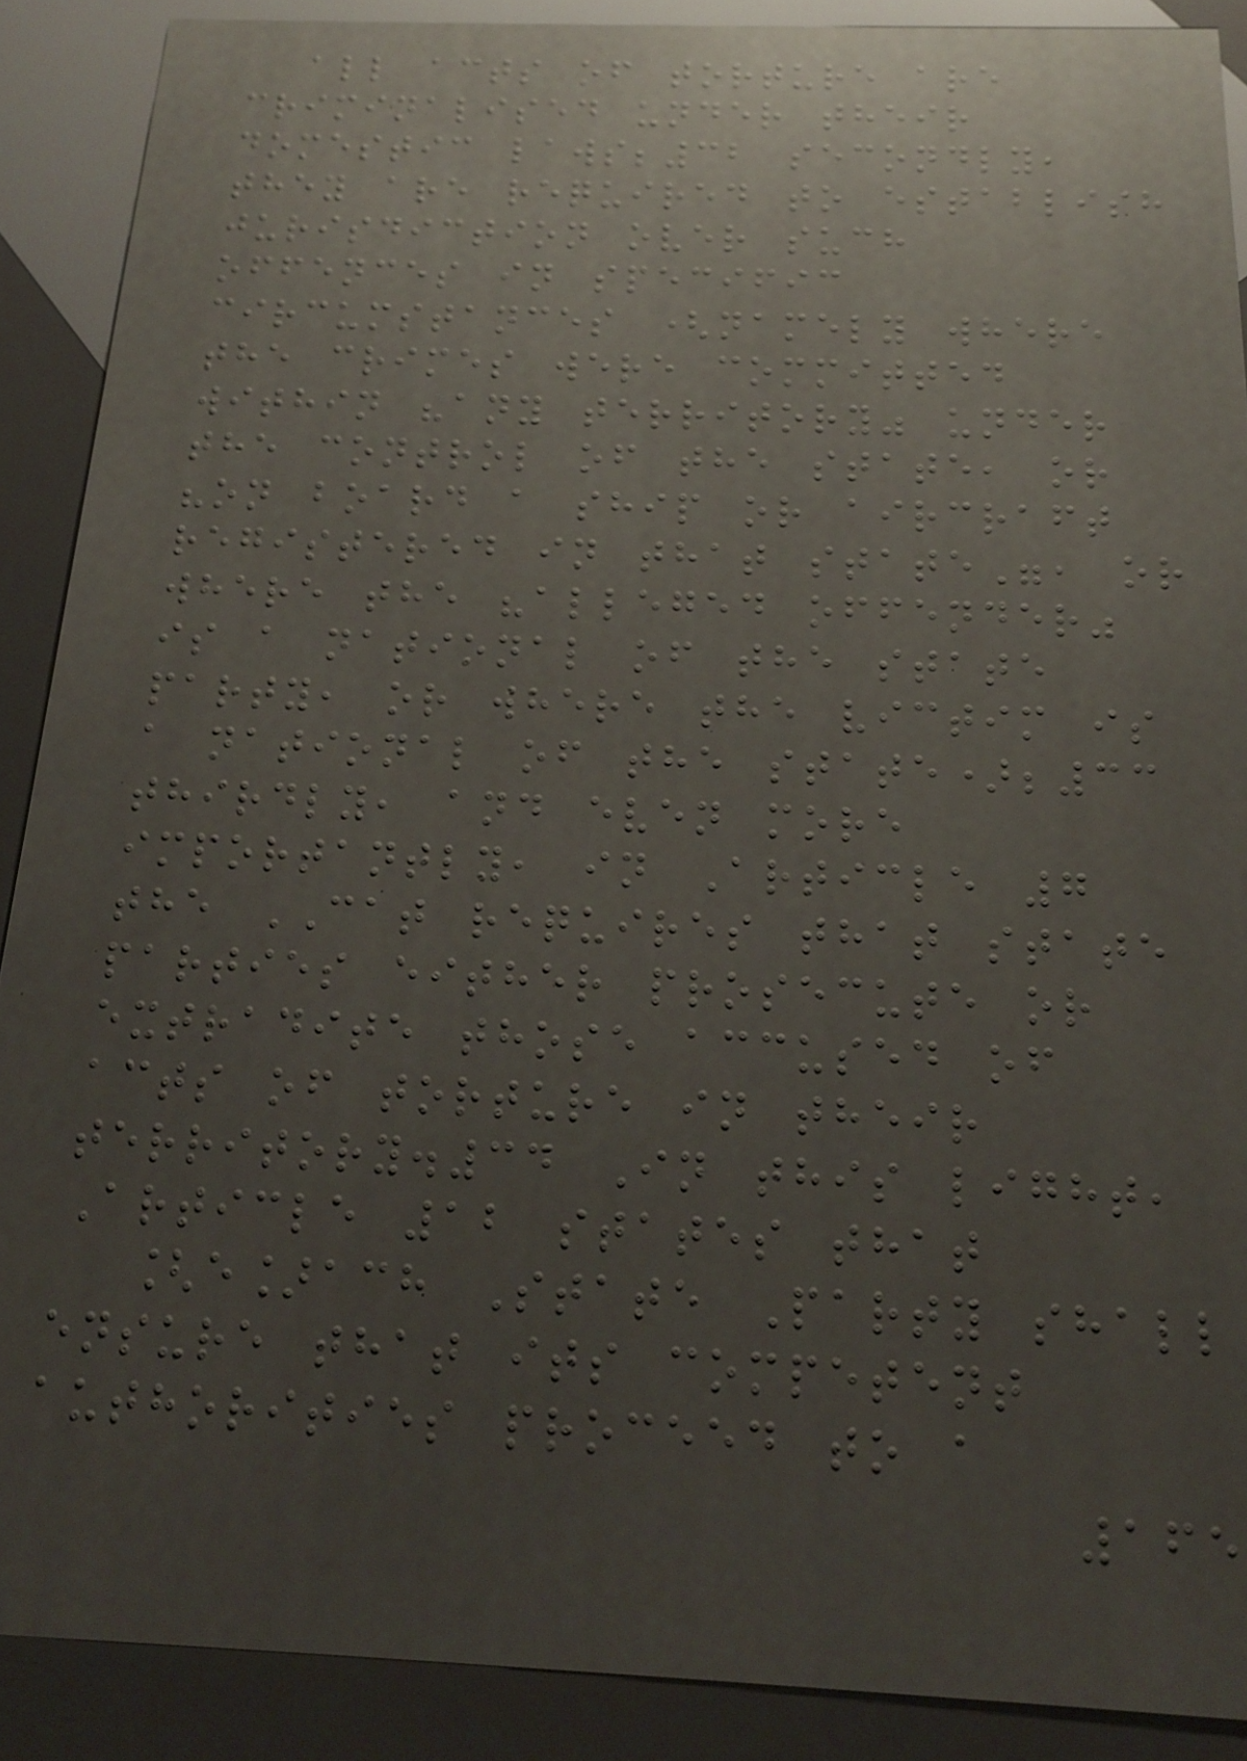all acts of torture are
criminalised under their
domestic laws;32 secondly,
they are required to establish
jurisdiction over such
offences in specific
circumstances (namely where
the crimes were committed
within "any territory" under
the control of the state, or
"on board a ship or aircraft
registered in that state", or
where the "alleged offender"
is a national of the state
party, or where the victim is
a national of the state);33
thirdly, and even more
importantly, in Article 7
the CAT requires that state
parties either prosecute or
extradite those accused of
acts of torture in their
territory.34 In this light,
Article 12 states that
[e]ach State Party shall
ensure that its competent
authorities proceed to a
165
